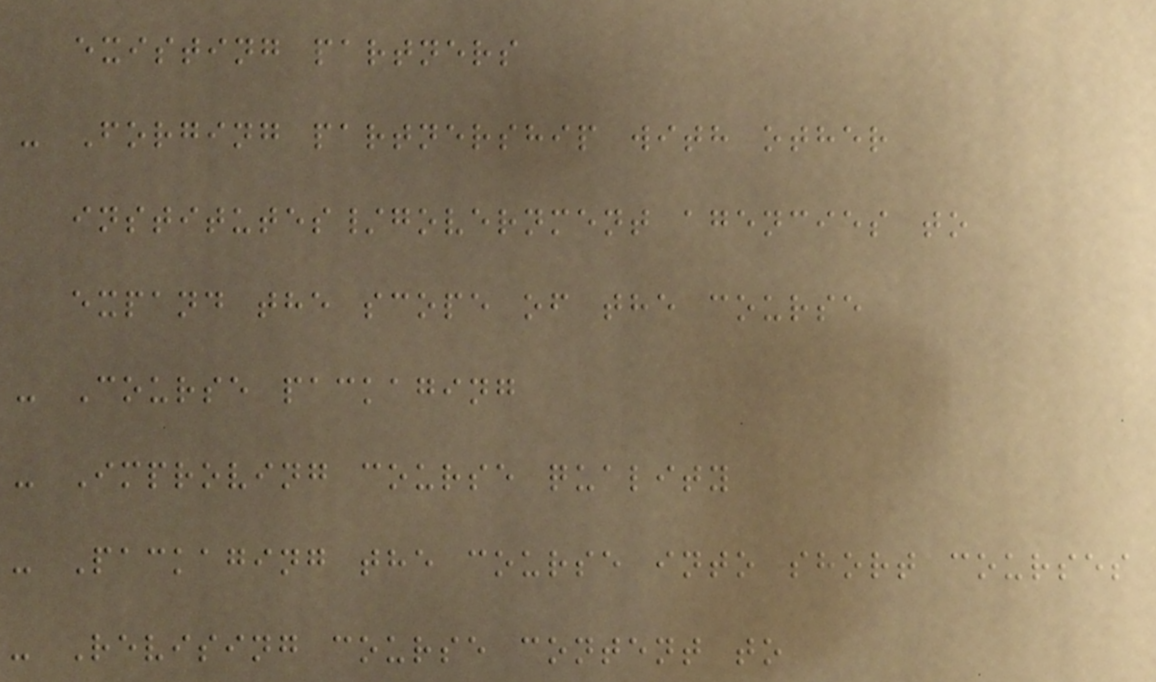existing partners
- Forging partnership with other
institutes/government agencies to
expand the scope of the course
- Course packaging
- Improving course quality
- Packaging the course into short courses
- Revising course content to
